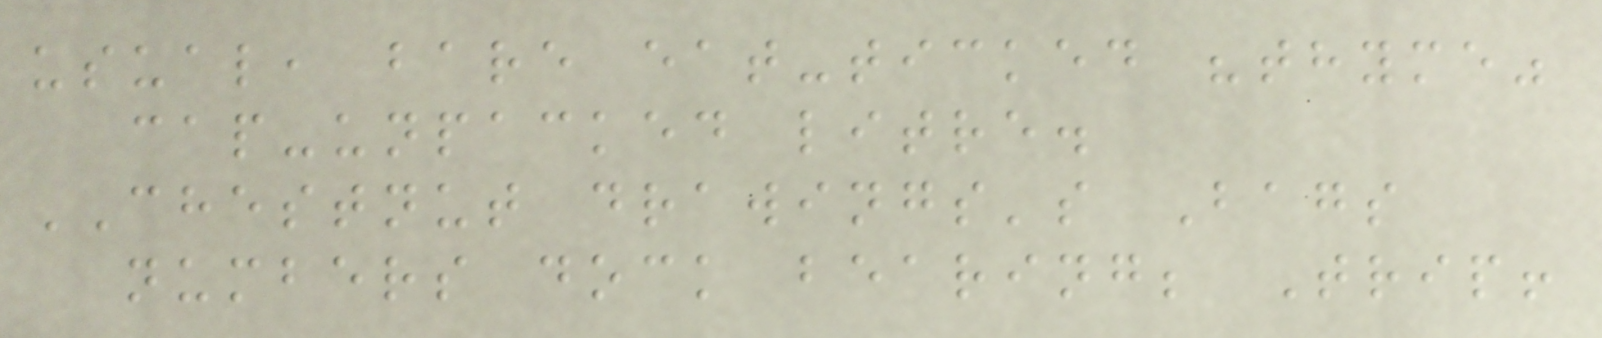usual, bare eat-ticked "thyme"
cap-unpacked litre.
CHESTNUT drawings's Bags
numbers dock bearing; Trip!
